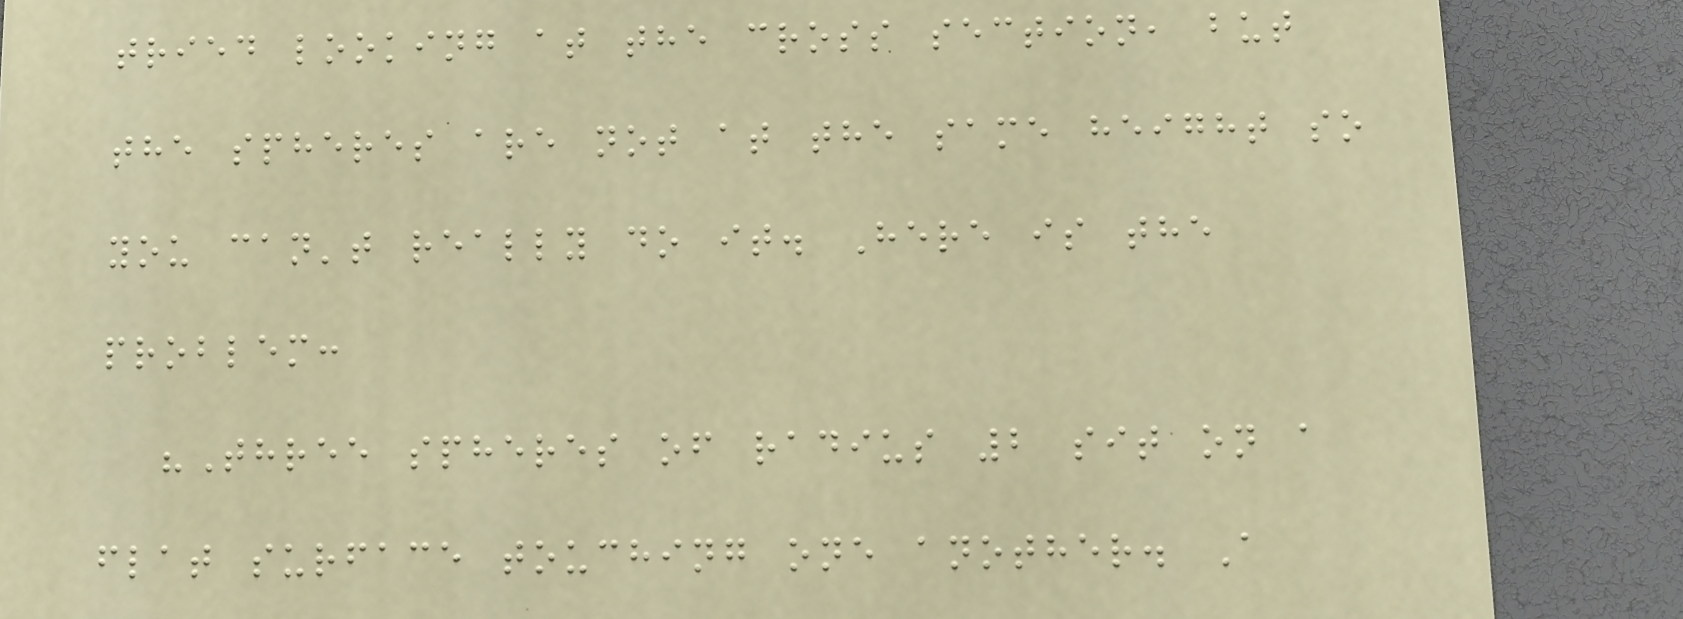tried looking at the cross section, but
the spheres are not at the same height so
you can't really do it. Here is the
problem:
"Three spheres of radius 2 sit on a
flat surface touching one another. A
